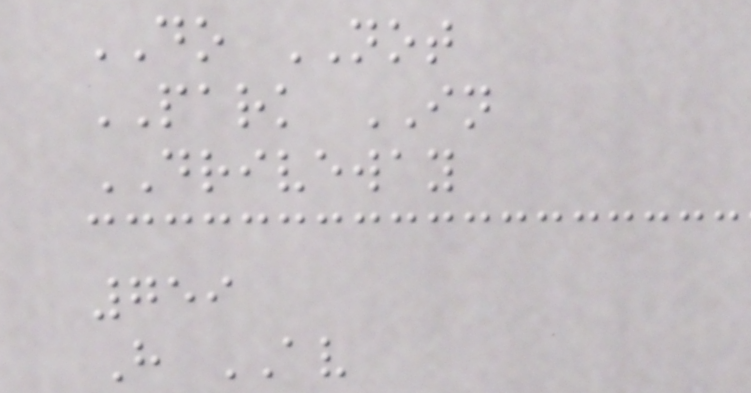DO NOT
PARK IN
DRIVEWAY
759
H AV
